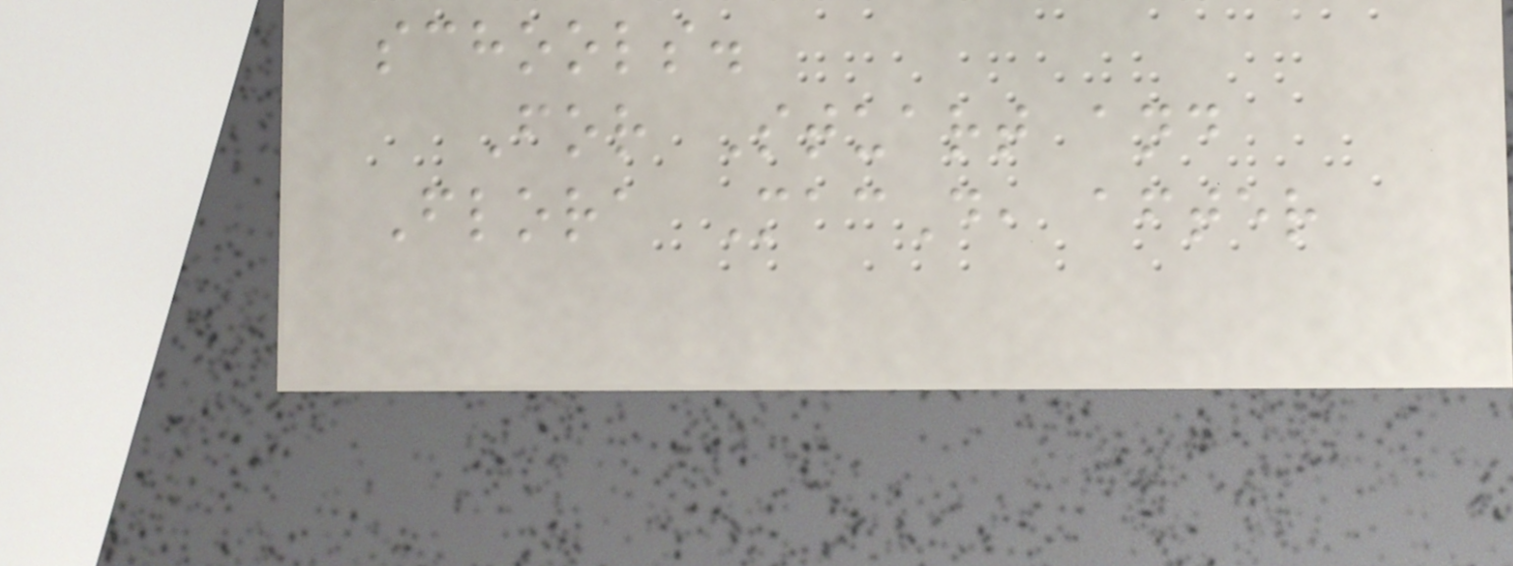schools.
For Stuart and
Flora MacD, after
